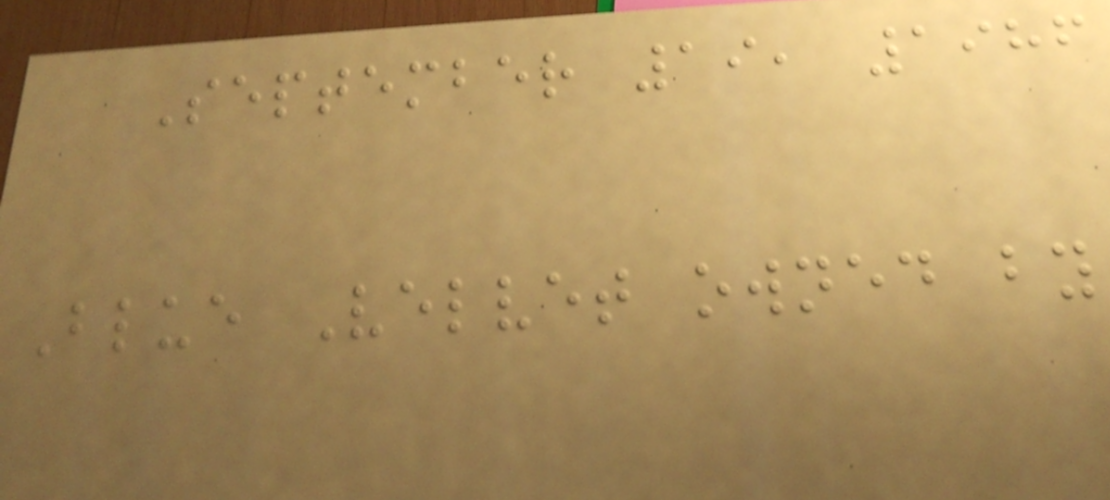September 19, 1986
Blue Velvet owned by
